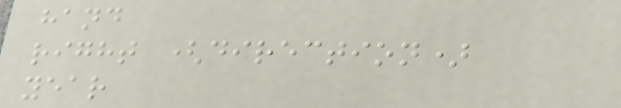hand
right (direction)
year
